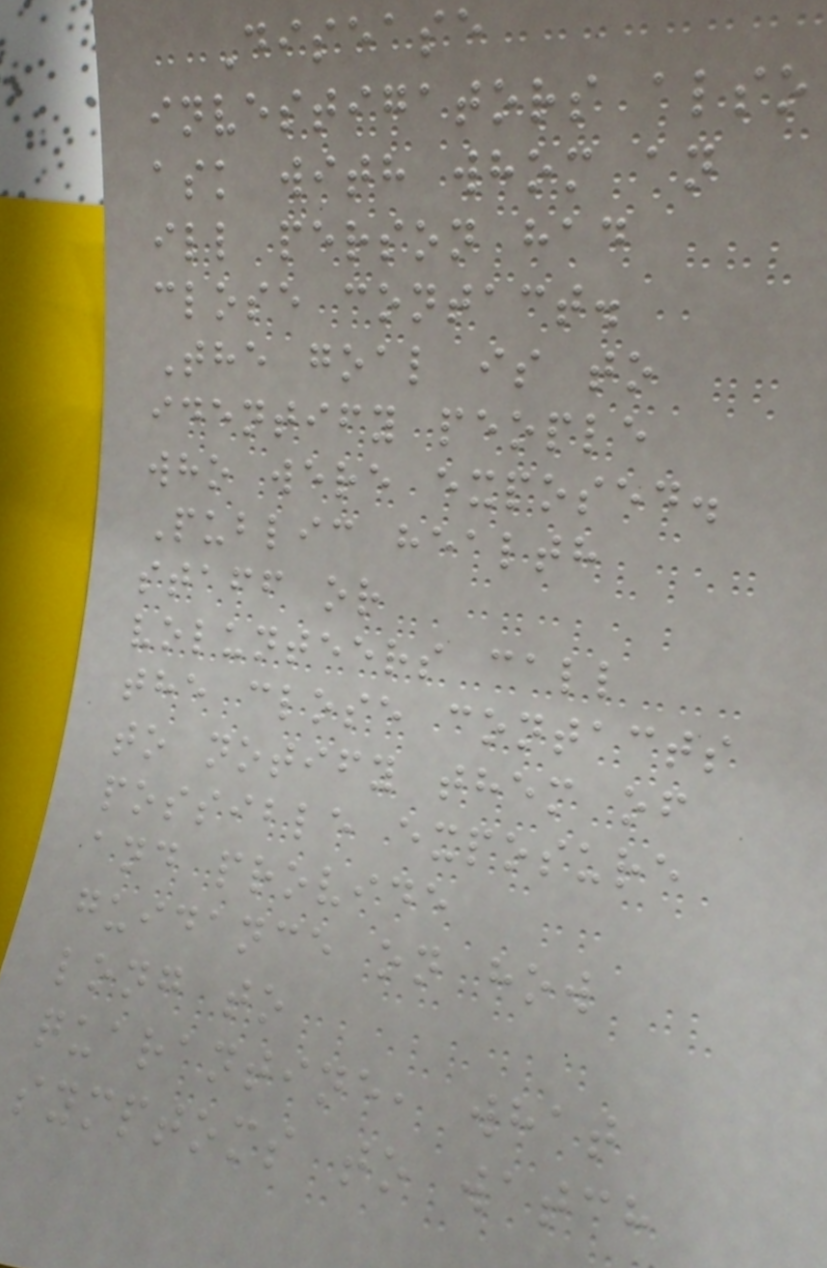Disease
investigators also
ask with whom an
ill person had
close contact.
The goal is to
identify people
who were exposed.
Public health
staff or
volunteers call
the close contacts
to notify them of
possible exposure
and provide
guidance on how
long to
quarantine, what
symptoms to watch
